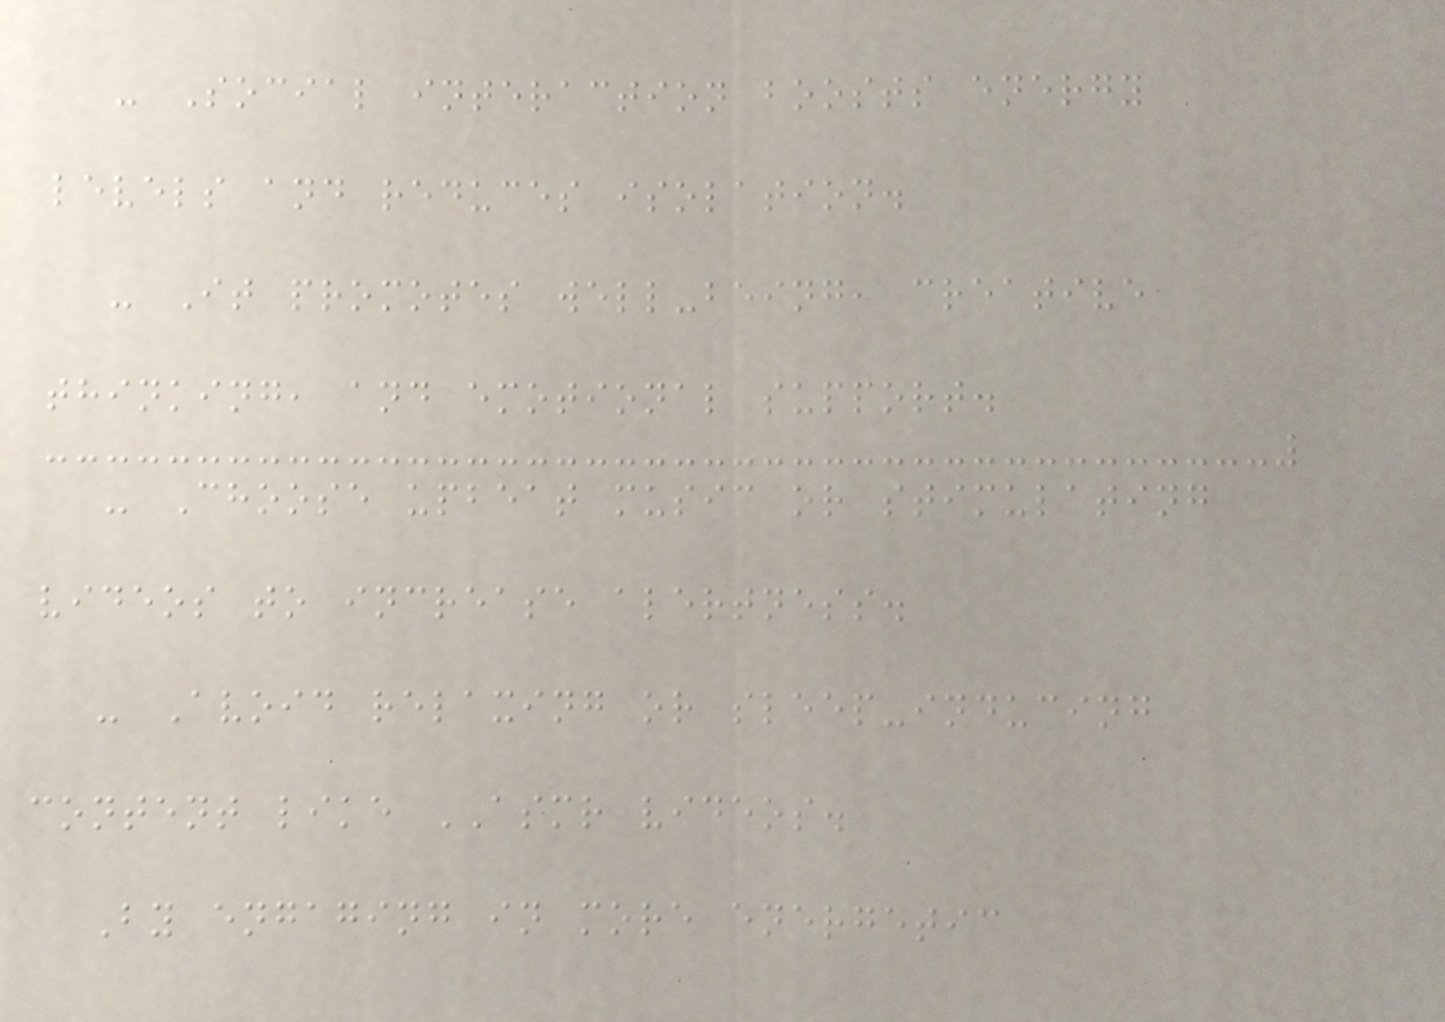- Social interaction boosts energy
levels and reduces isolation.
- It promotes well-being, creative
thinking, and emotional support.
- Choose upbeat music or stimulating
videos to increase alertness.
- Avoid relaxing or sleep-inducing
content like ASMR videos.
By engaging in more energetic
